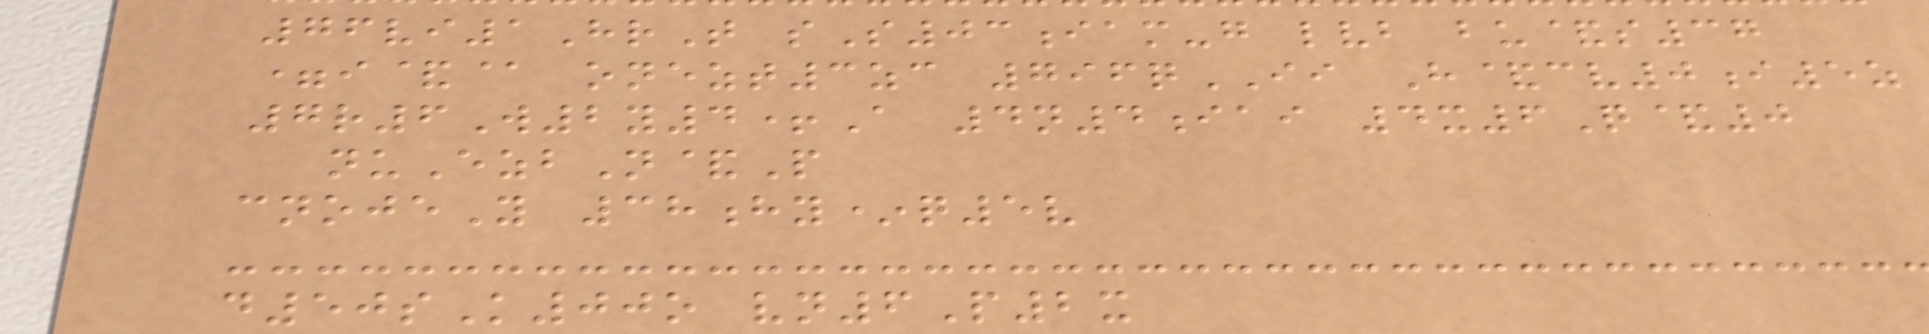76vi1HrT sS03iam-g lvb bu&s37
=i&@ onezt3zc 796qII H&cv0i5z
7r6W2y4+A 4n4iai 4x6Q&0
nuEzbN&P
cnojeY 38hy*q5v
d50sK00o vn6P2x
